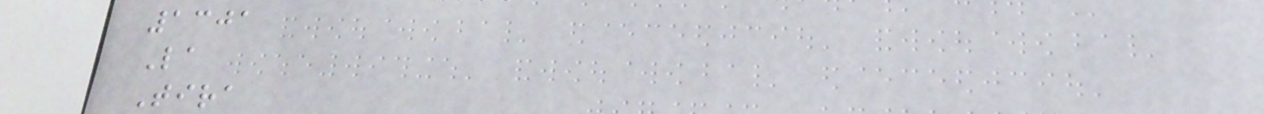1301
La
Tira
